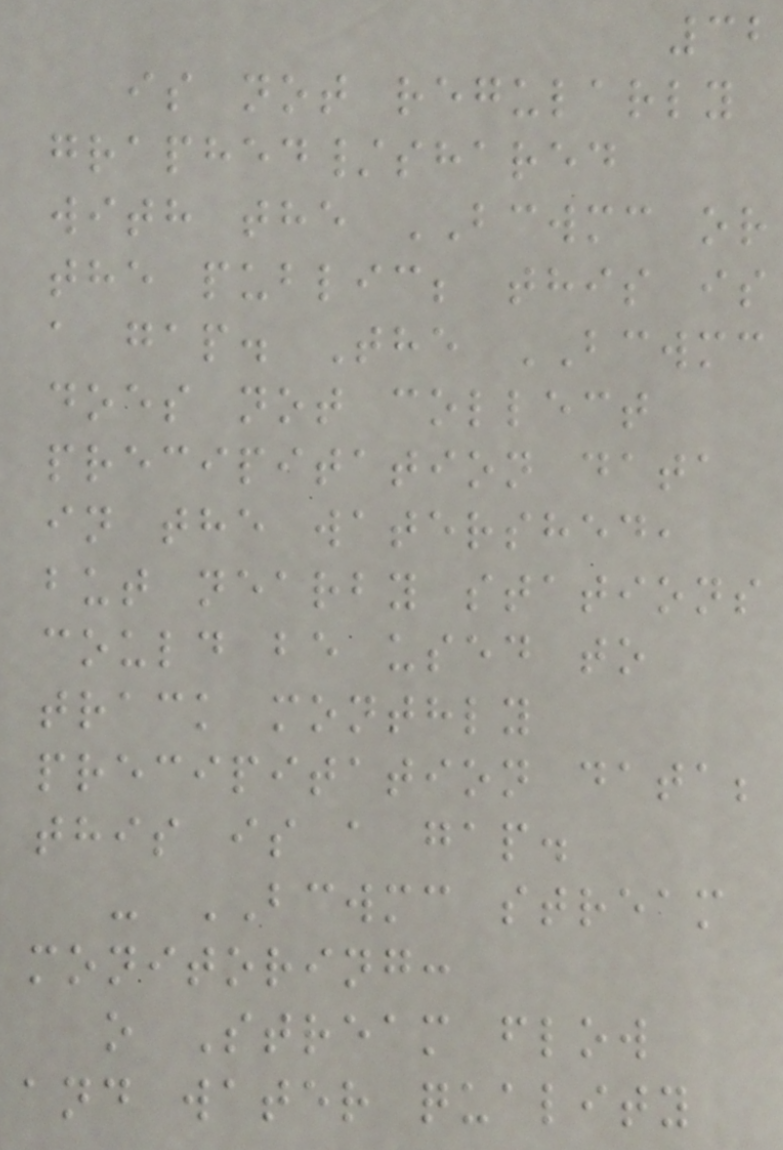32
is not regularly
graphed/shared
with the BCWMC or
the public; this is
a gap. The BCWMC
does not collect
precipitation data
in the watershed,
but nearby stations
could be used to
track monthly
precipitation data;
this is a gap.
- BCWMC stream
monitoring:
o Stream flow
and water quality
